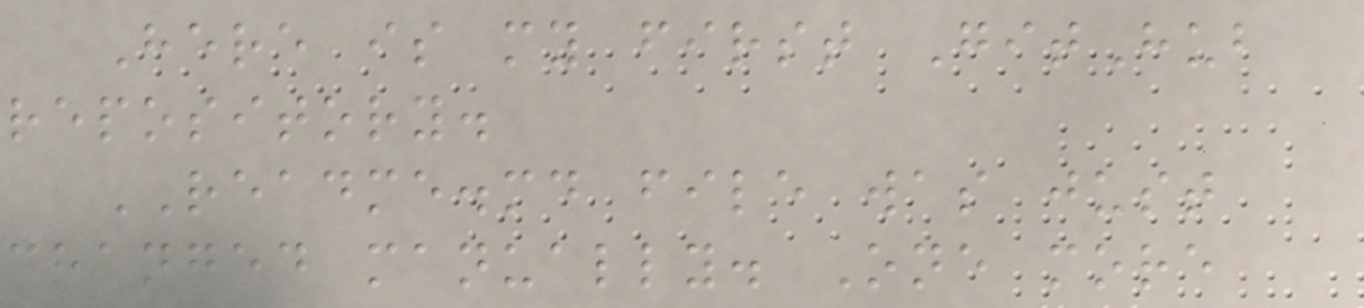Here is my first GitHub
repository.
README.md file was just
changed manually. One more
